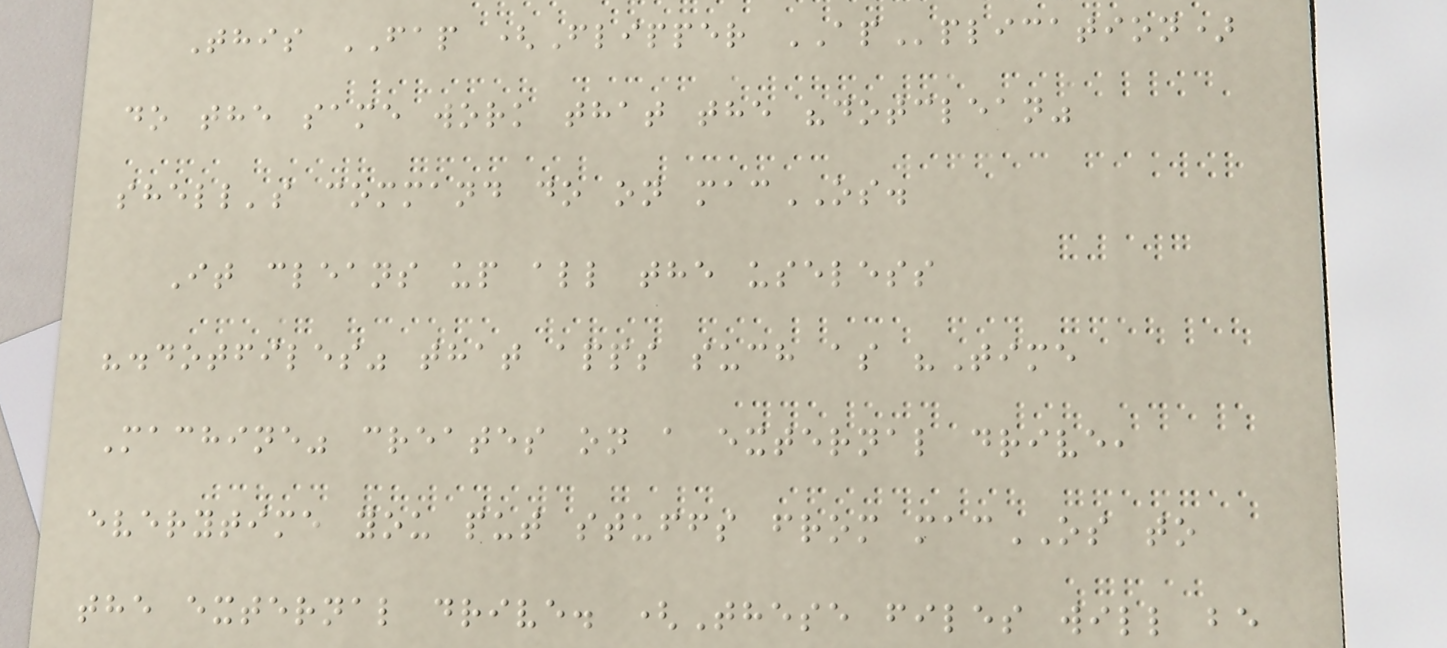This FAP (Flipper APplication)
do the same work that the "dotclean"
shell's command do on macOS.
It cleans up all the useless
".dotfiles" that apps such as "Time
Machine" creates on a external drive,
everytime you put stuffs from macOS to
the external drive. (These files will be
